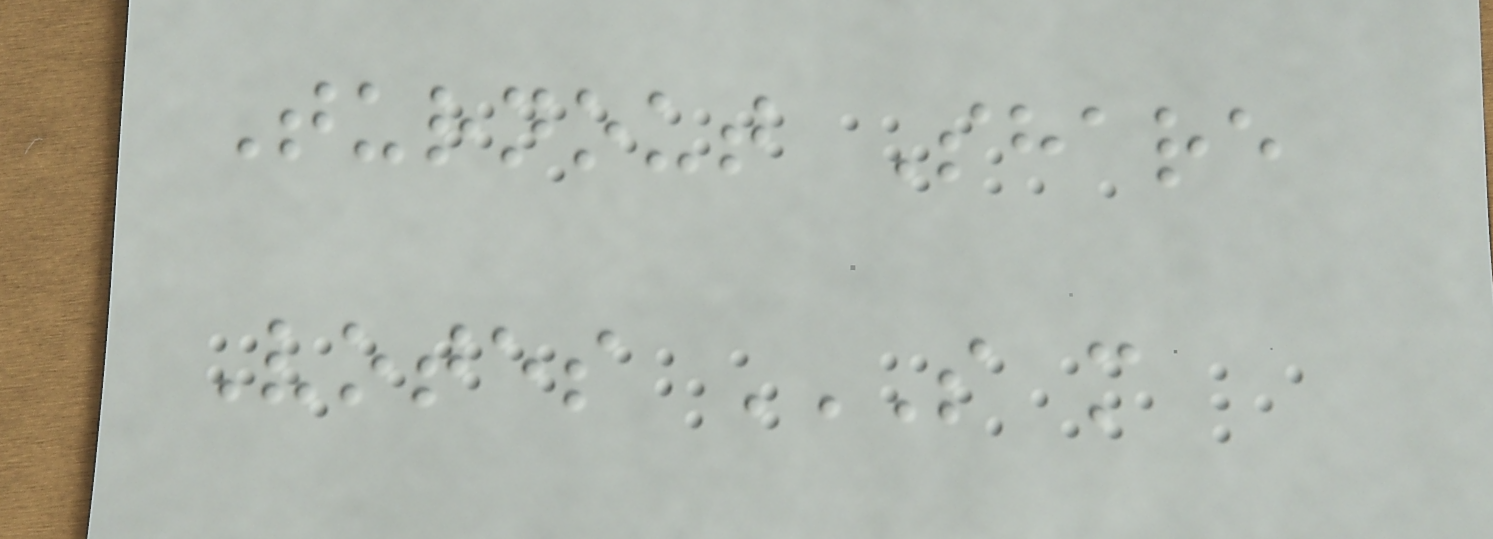Turnout Share
Votes S M
